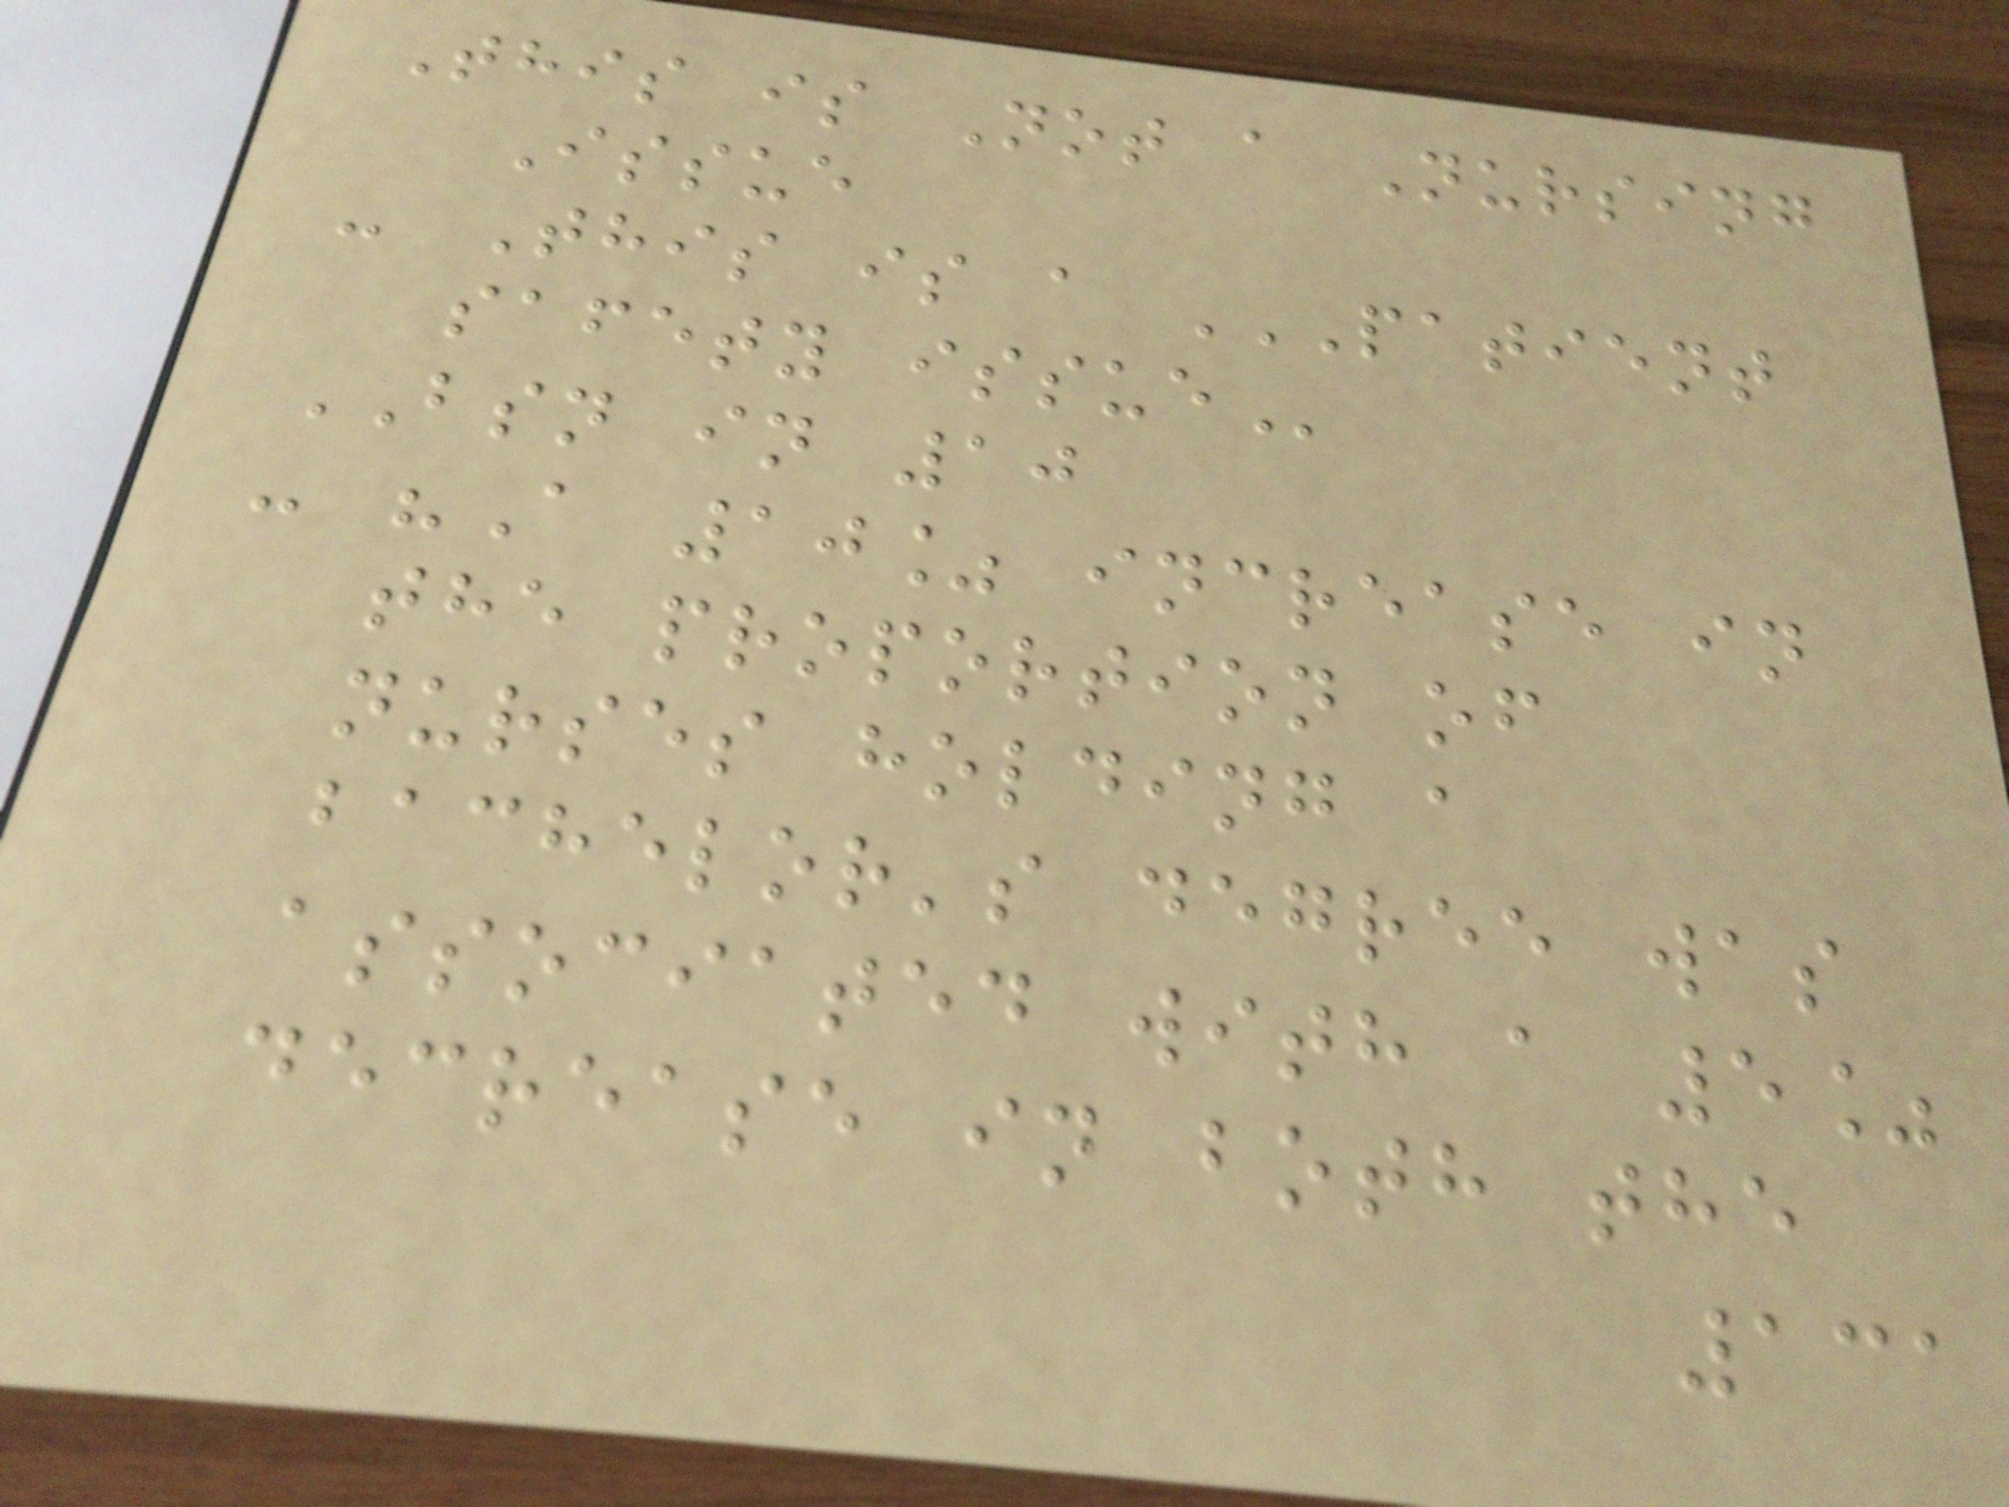This is Not a Nursing
Issue
- This is a PATIENT
SAFETY ISSUE
BSN in 10
- "A 10% increase in
the proportion of
nurses holding a
bachelor's degree was
associated with a 5%
decrease in both the
131
